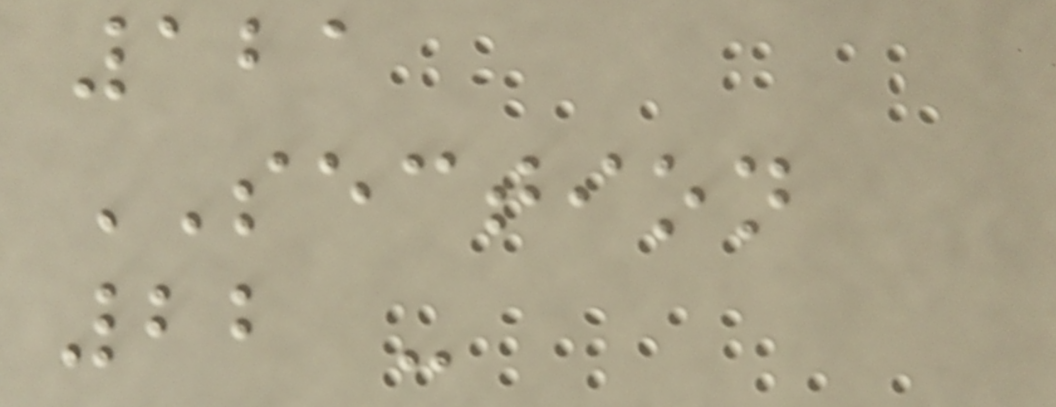121
SECTION
22 -
